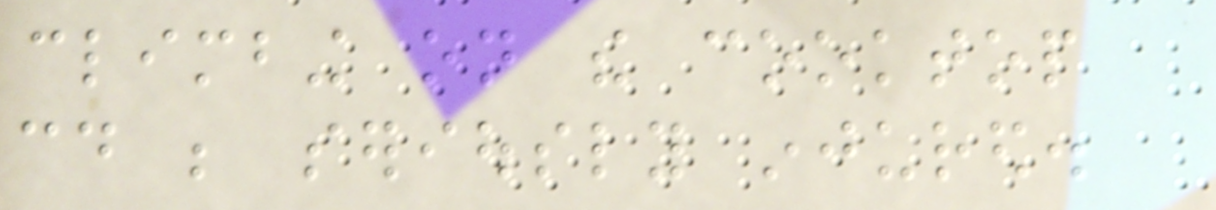climbing on the cooktop
could be seriously injured.
